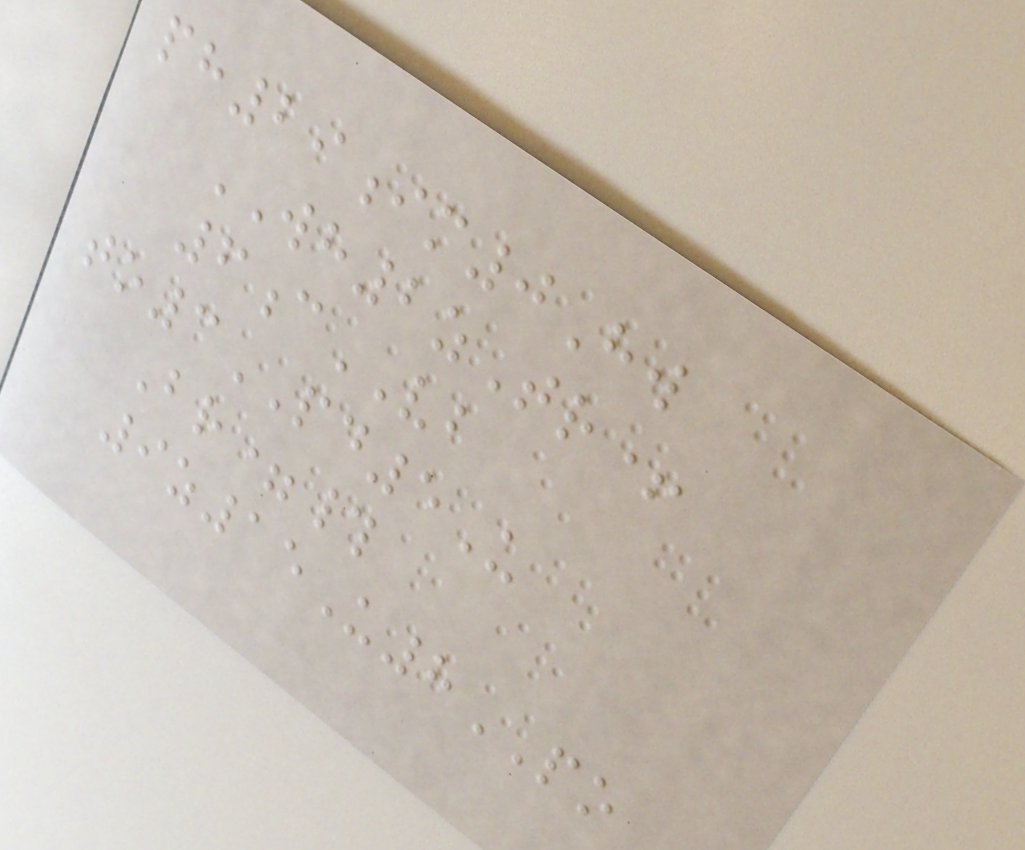ph29im0Hw
WH2zTr+
6cVB
to3PD5U
Br=#
9z15U8PO
